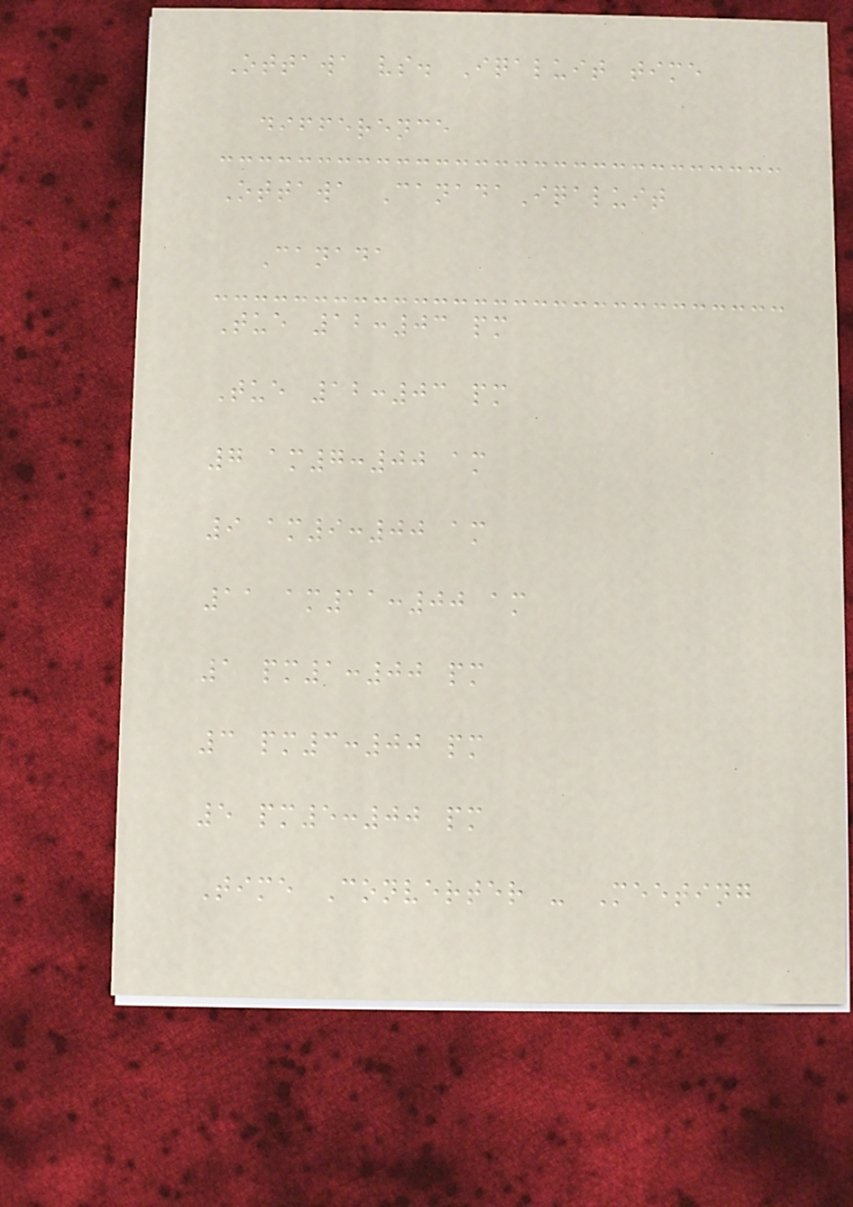Ottawa vs. Iqaluit time
difference
Ottawa CanadaIqaluit
Canada
Tue 12:03 pm
Tue 12:03 pm
7 am7:00 am
9 am9:00 am
11 am11:00 am
1 pm1:00 pm
3 pm3:00 pm
5 pm5:00 pm
Time Converter - Meeting
